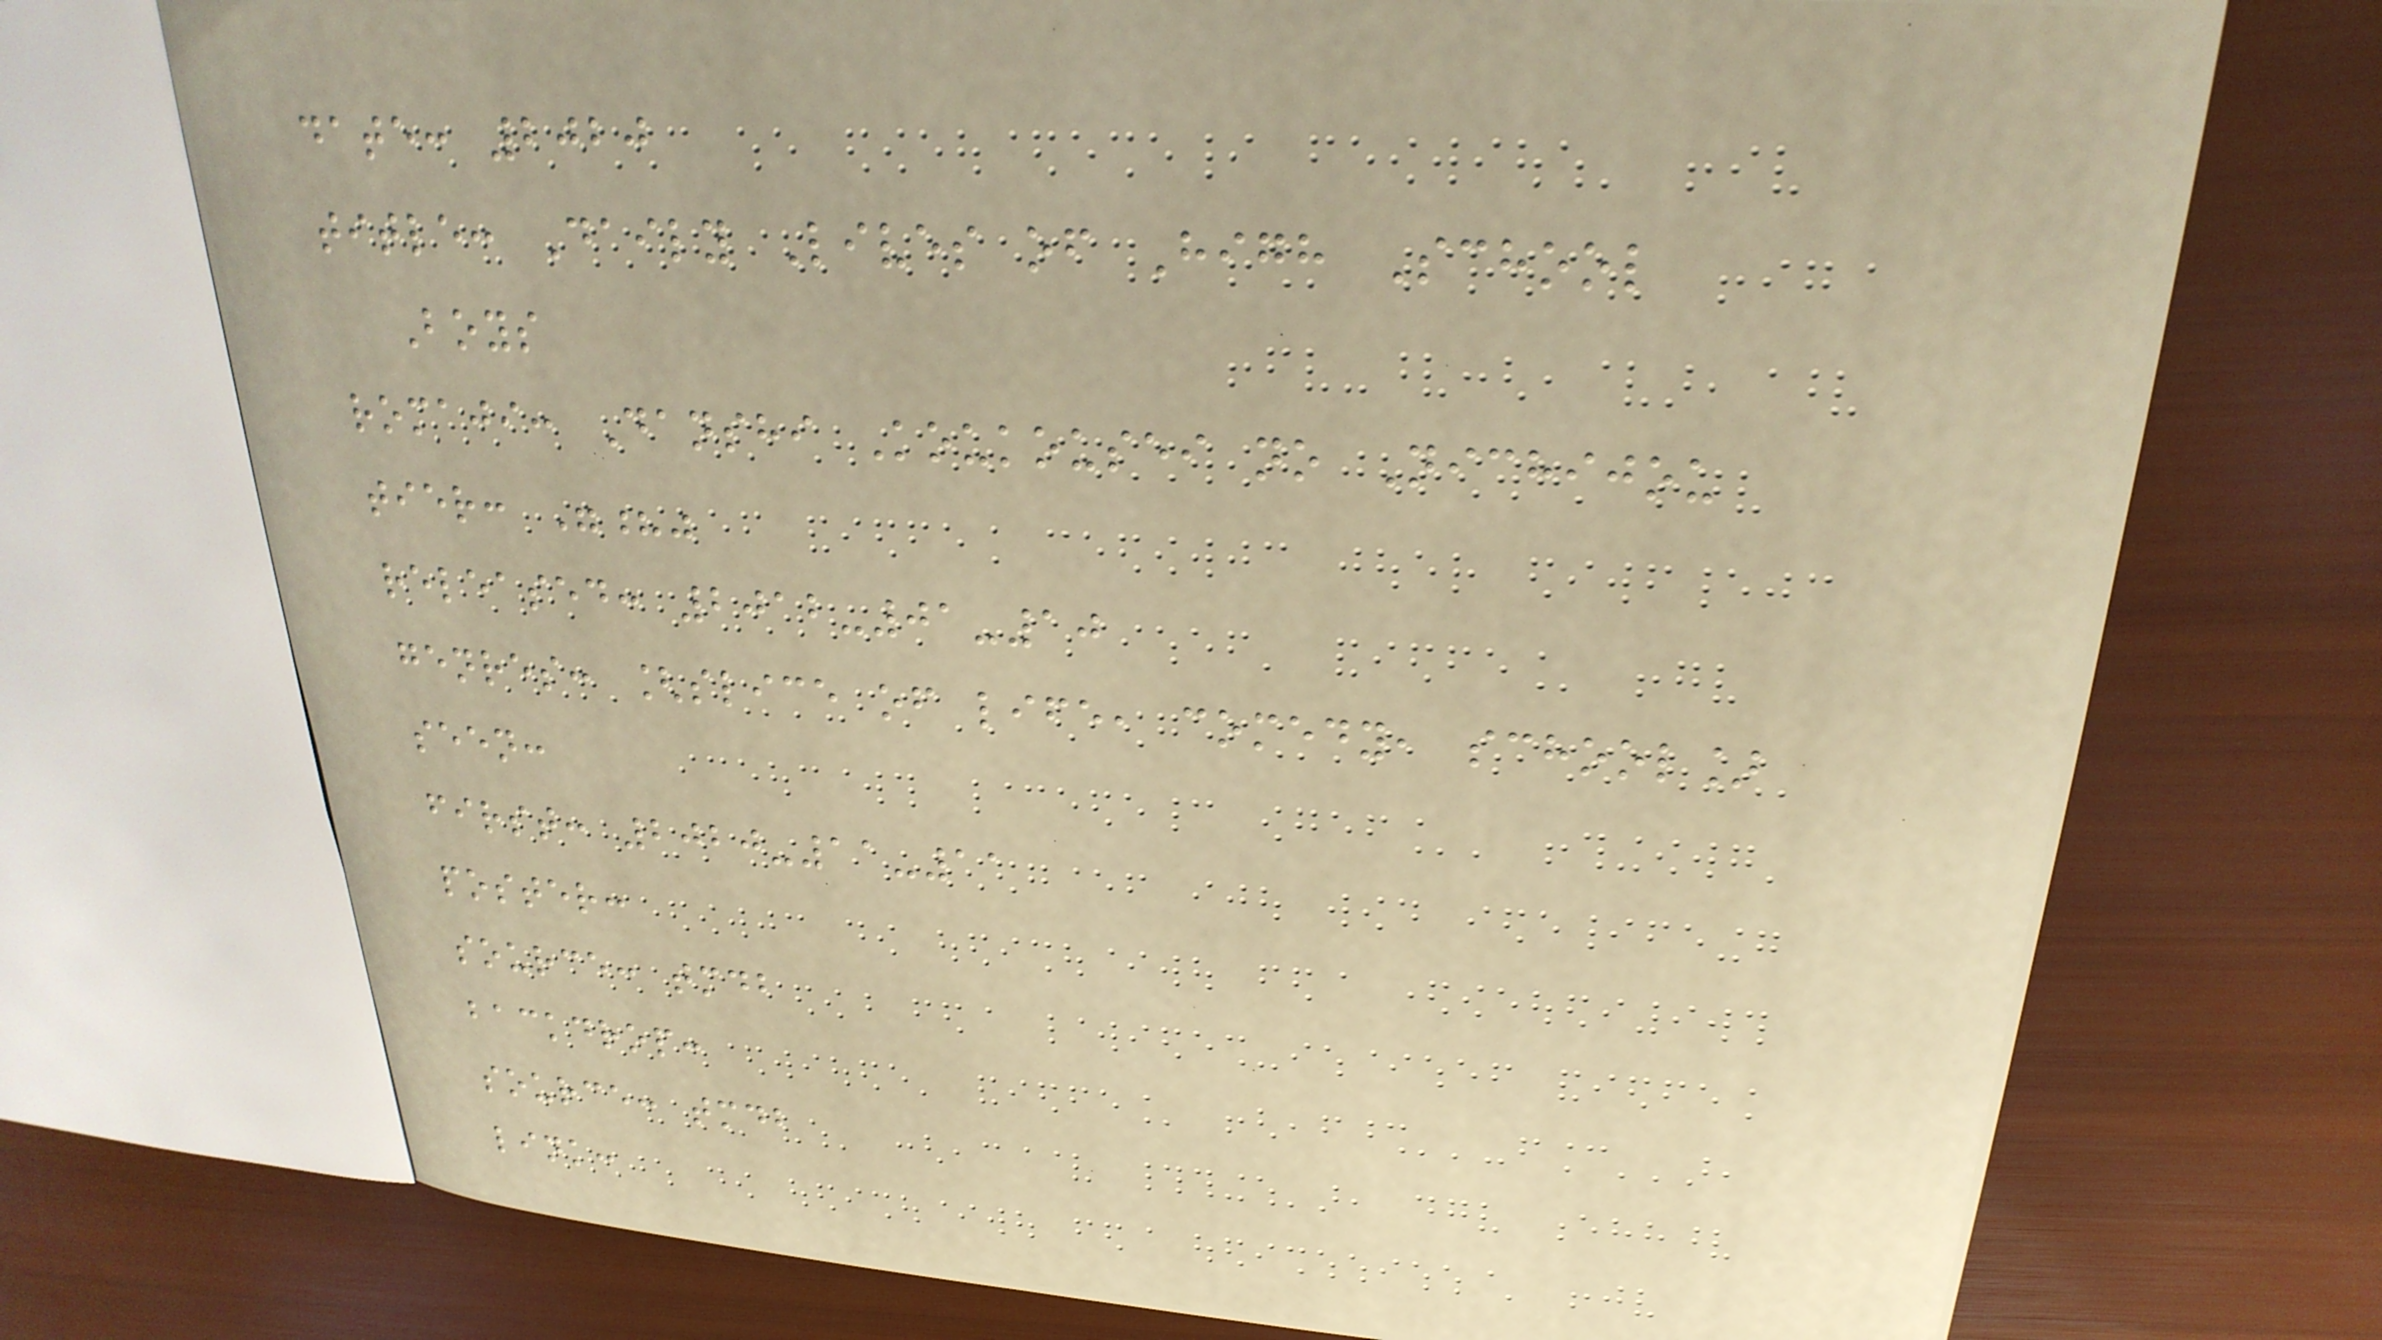date: 2020
title: Daily Lives of High School
Boys
romaji: Danshi Koukousei no Nichijou
tier: "?"
released: 2012-01-10
genres: [slice of life, comedy, school]
seen:
first: 2020-11-11
poster:
source: tmdb
backdrop:
source: tmdb
link:
